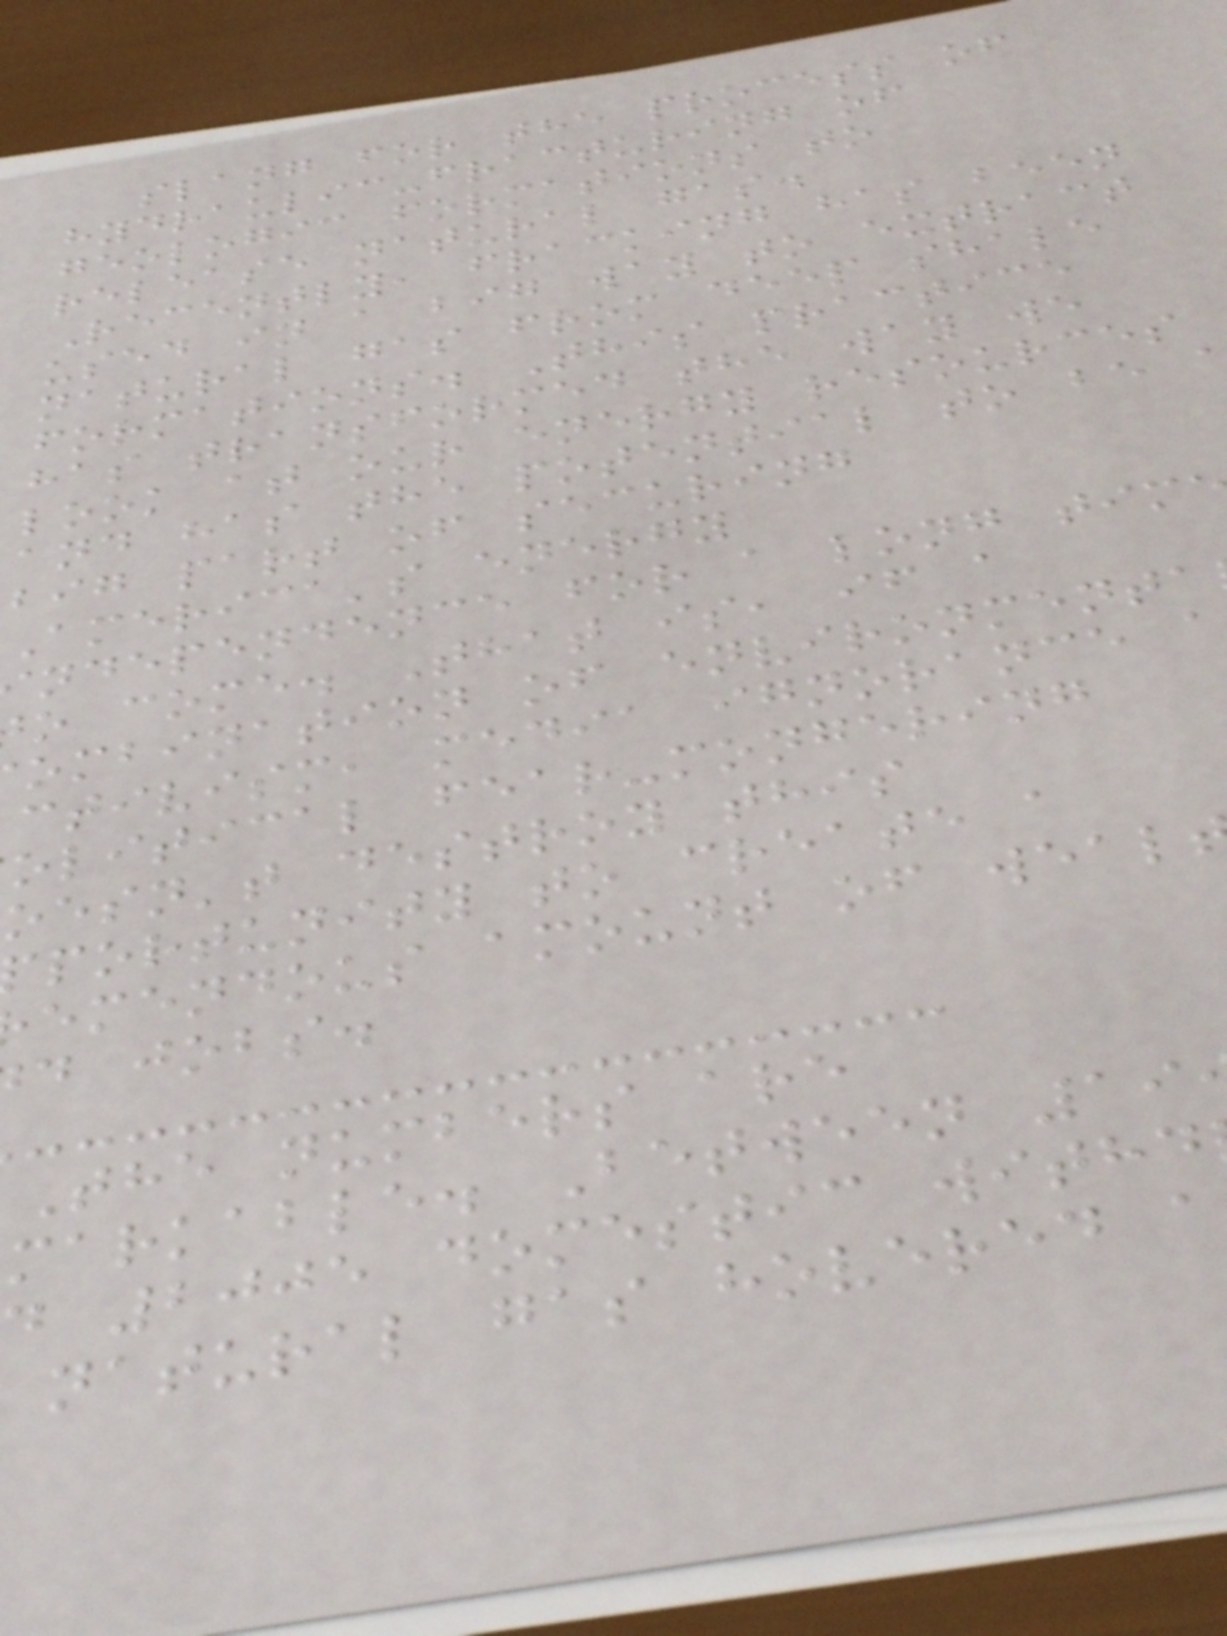slang for the process of
hydraulic-fracturing of
geologic formations to
release natural gas.
Recently, fracking has been
used in a big way to extract
natural gas from deep shale
formations. This practice
has transformed the way we
look at our energy resources
and has the potential to be
big part of securing
America's energy
ndependence for a long tim
o come. That is, if a
ombination of environmenta
ctivism, media ignorance a
olitical fear-mongering
oesn't destroy this
portunity to create a
emendous amount of weal
d jobs.
The numbers are
markable. Between 19
d 2005 domestic withd
natural gas hovered a
